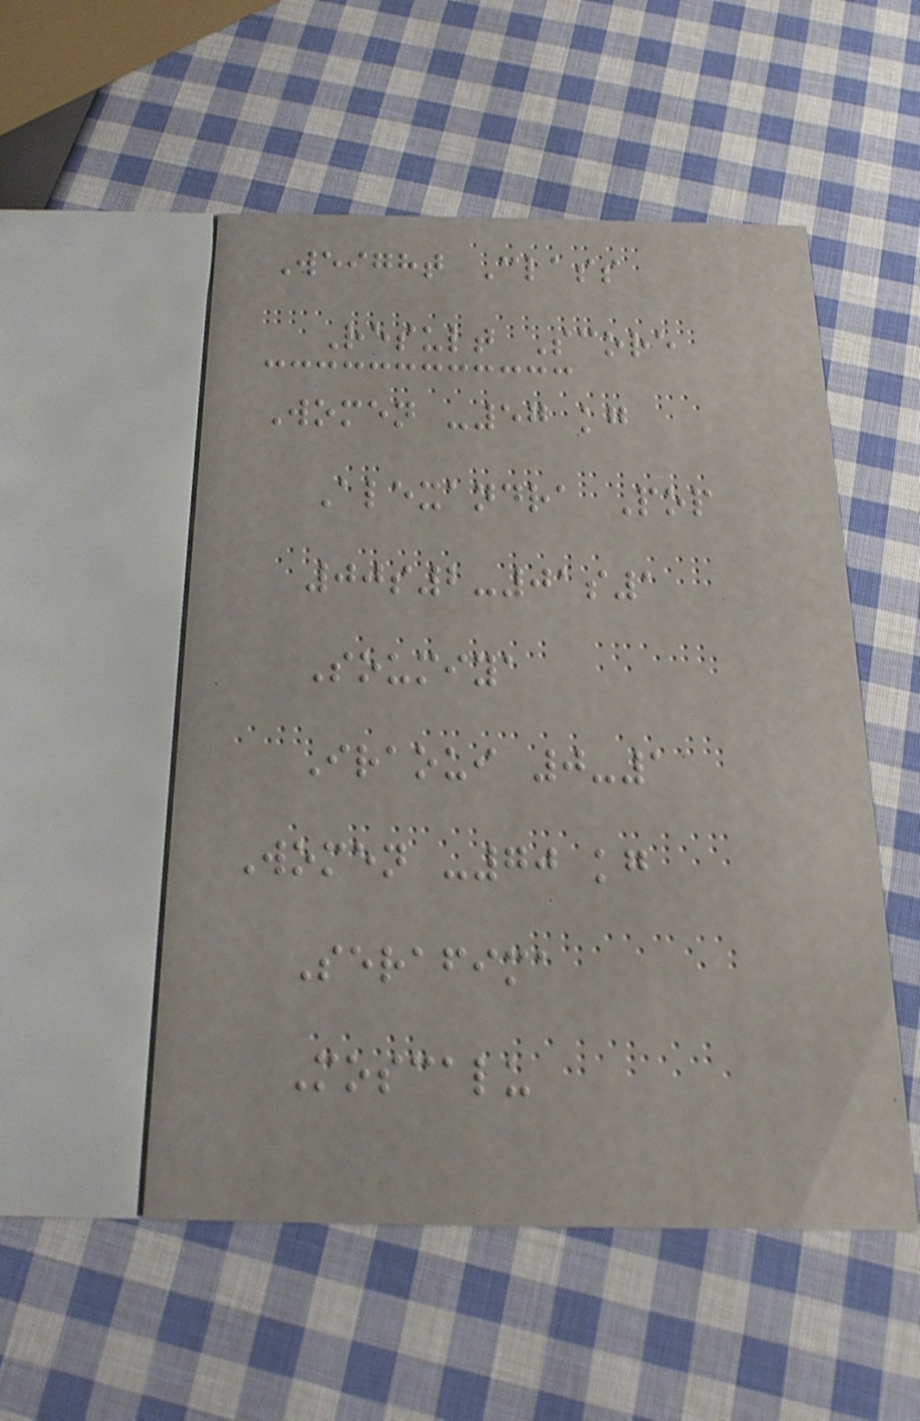Weight Class
Result Score
Women -57 kg
Alexandra Pop
00s2-01s1
Soumiya
Iraoui 0-1
Women -70 kg
Serafima
Moscalu
